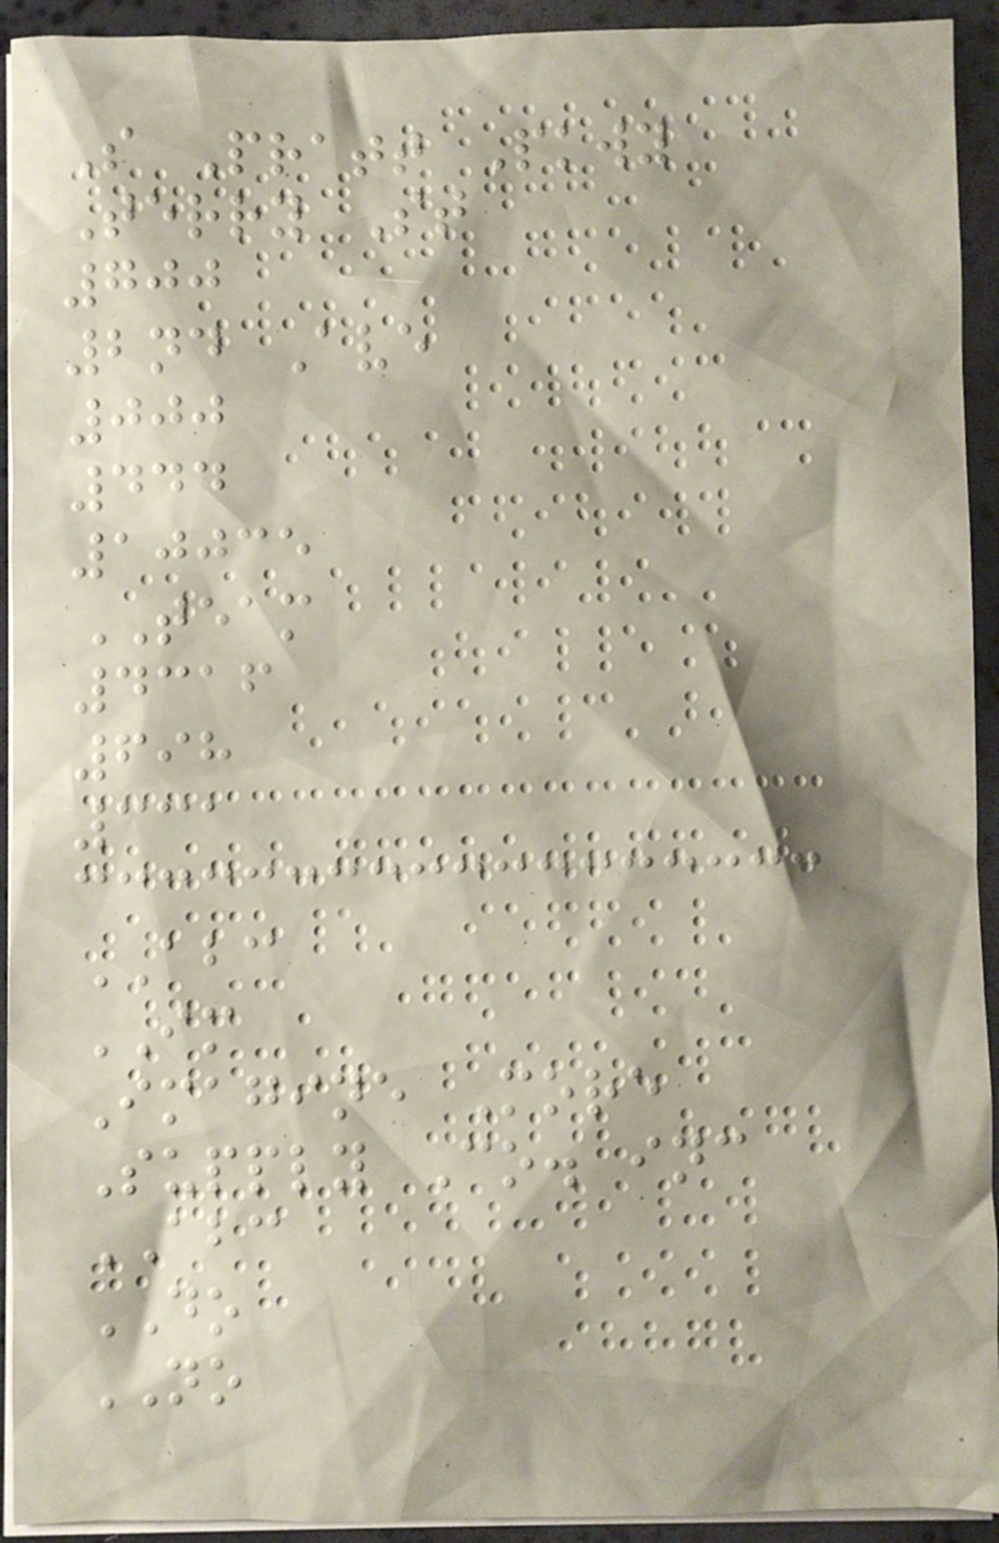S Pratt Pkwy
Terry St
700
2nd Ave
000
444
10035
TEAM
4316
698
331
ABC
IM
Imagine More
Supply Co. inc
ABC
DO
NO
